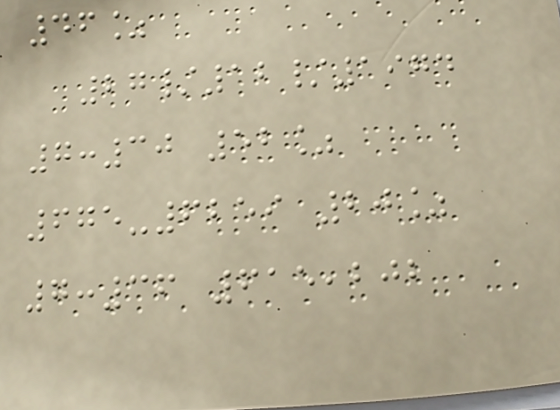46%
27/12/1974
7:30 52%
675-6259 20%
7:36 615,202
